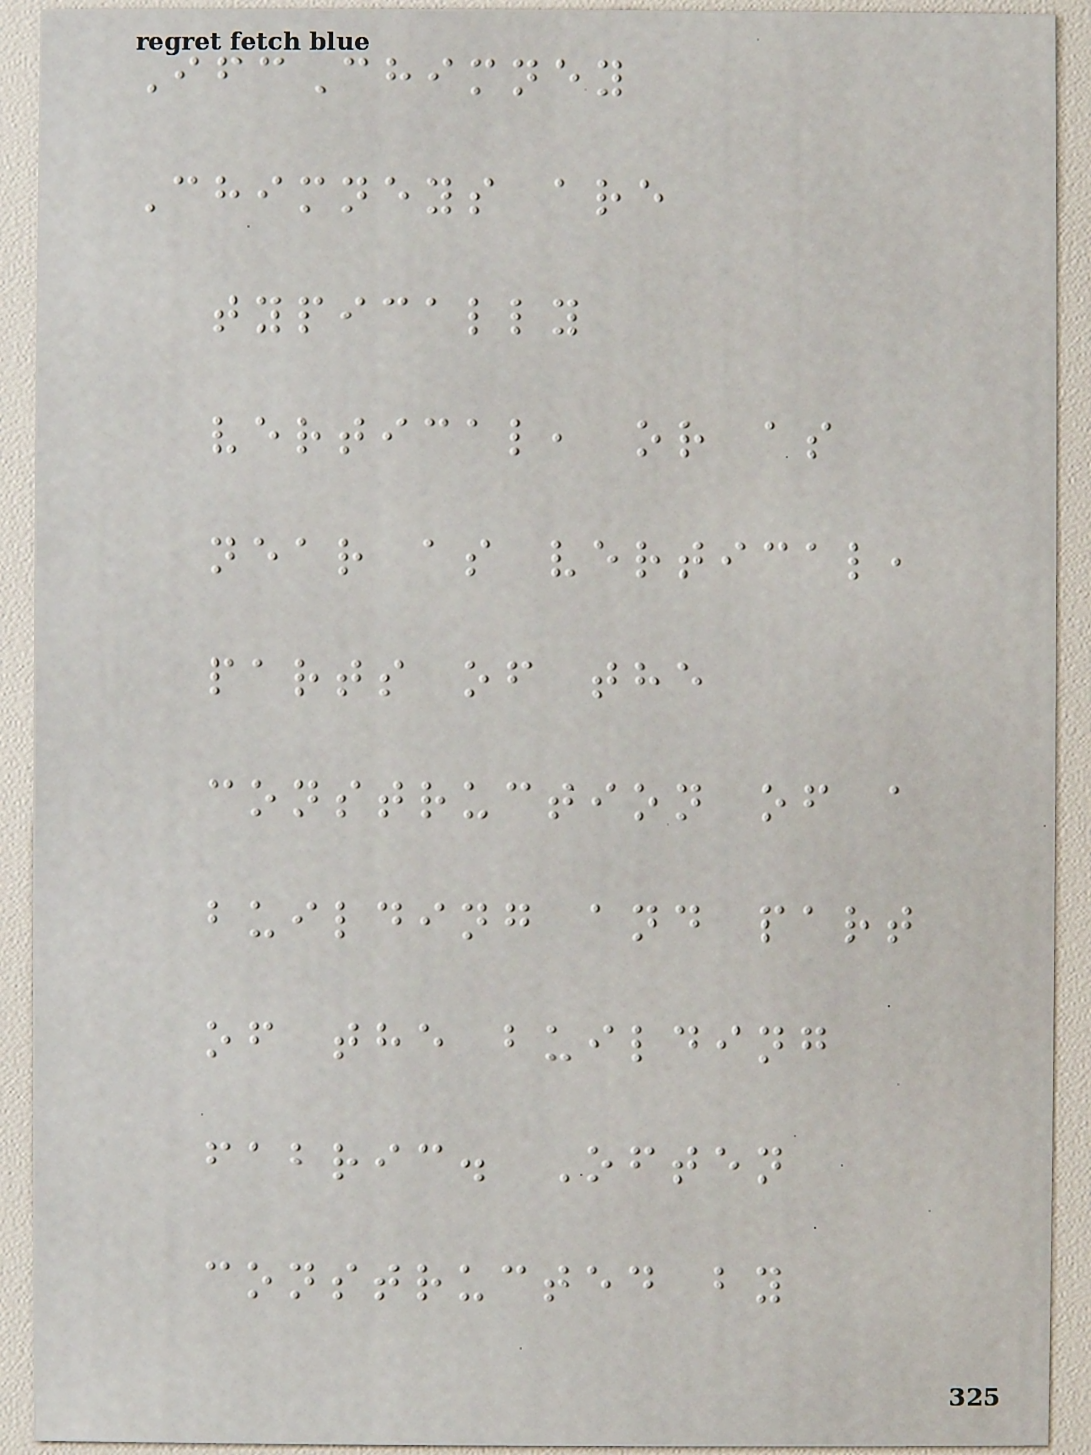IfcChimney
Chimneys are
typically
vertical, or as
near as vertical,
parts of the
construction of a
building and part
of the building
fabric. Often
constructed by
